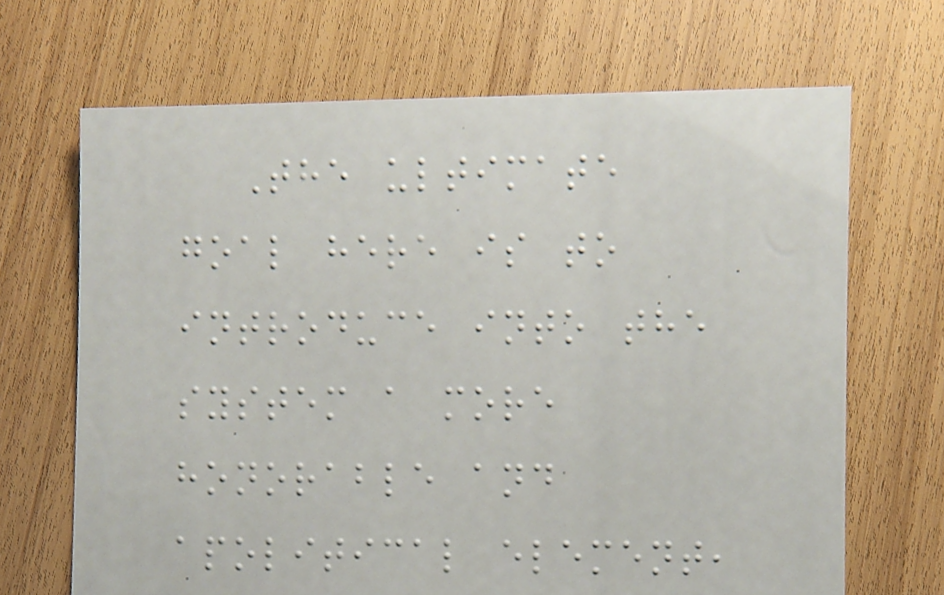The ultimate
goal here is to
introduce into the
system a more
honorable and
apolitical element,
